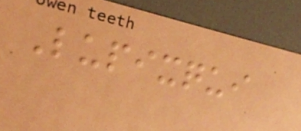Lupixqui
